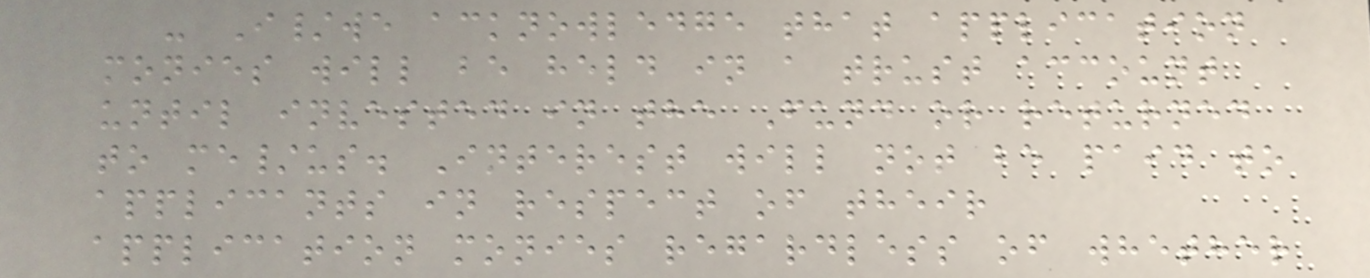- I/we acknowledge that application
monies will be held in a trust account
until invested in the Fund or returned
to me/us. Interest will not be paid to
applicants in respect of their
application monies regardless of whether
